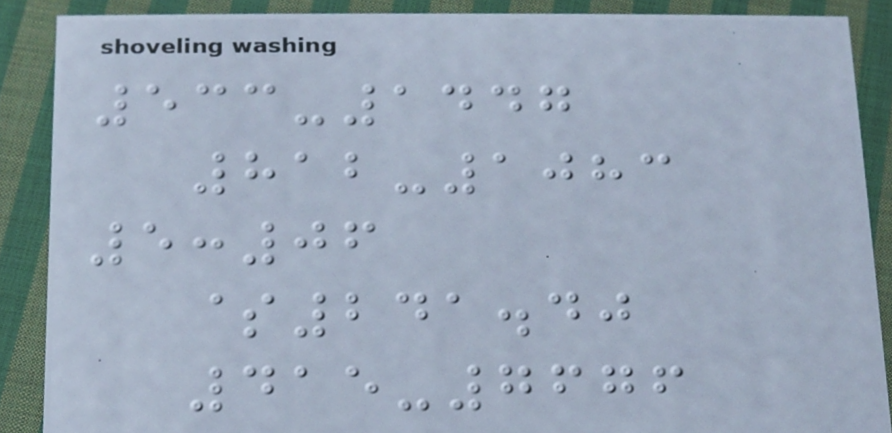533-1447
812-1083
5:06
$241.40
415-7676
